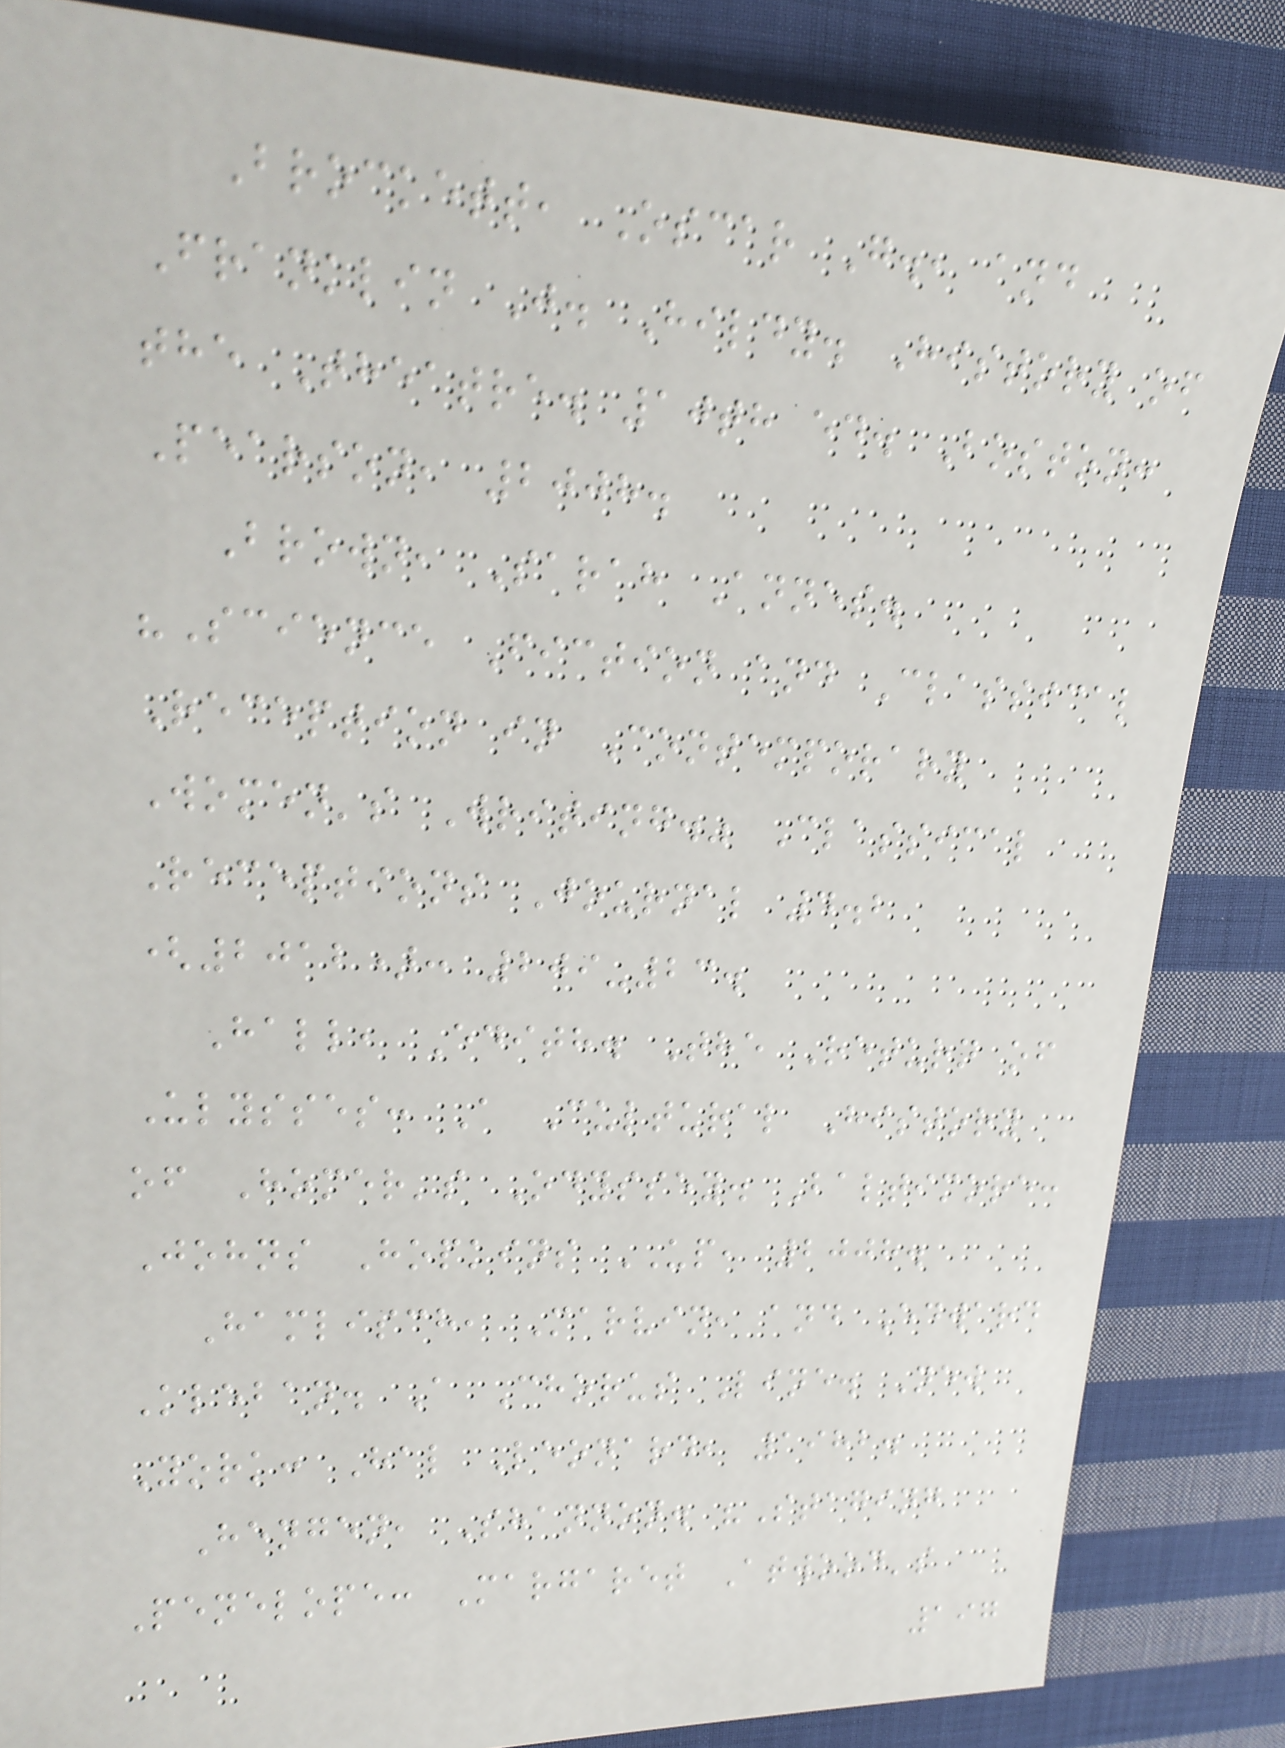Brockett, Oscar G., and
Franklin J. Hildy. History of
the Theatre. 10th ed. Boston:
Pearson, 2008.
Brown, Sarah Annes.
"Science Fiction and Classical
Reception in Contemporary
Women's Writing." Classical
Receptions Journal 4.2
(2012): 209-23.
Hall, Edith. The Return of
Ulysses: A Cultural History
of Homer's Odyssey. Baltimore:
Johns Hopkins UP, 2008.
Hamlisch, Marvin, and Edward
Kleban. A Chorus Line. New
York: Hal Leonard, 1982.
Hengen, Shannon. "Staging
Penelope: Margaret Atwood's
197
